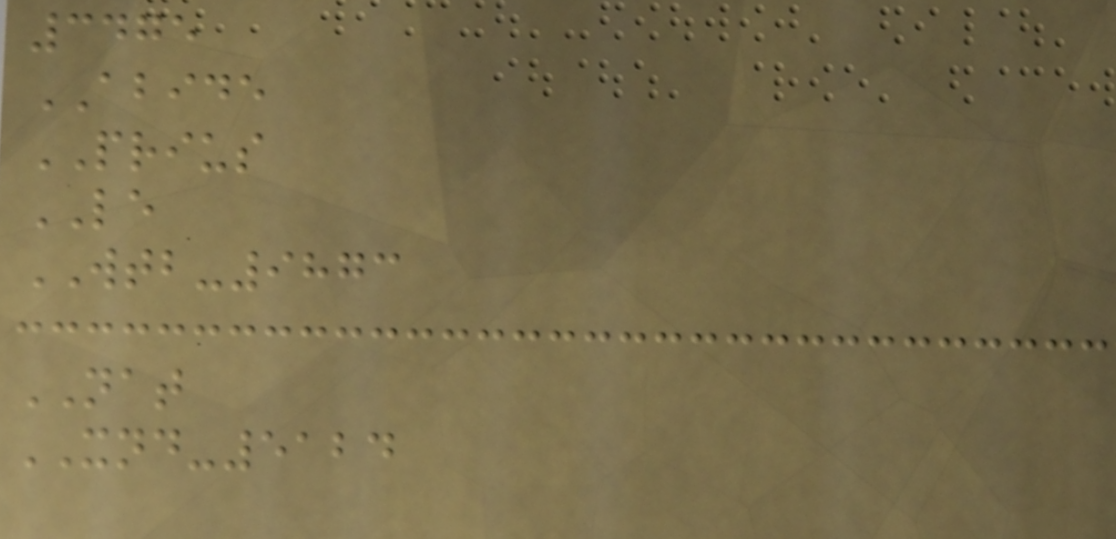3475
ABIDE
PRIUS
LE
WTB-9873
NAT
XND-5124
